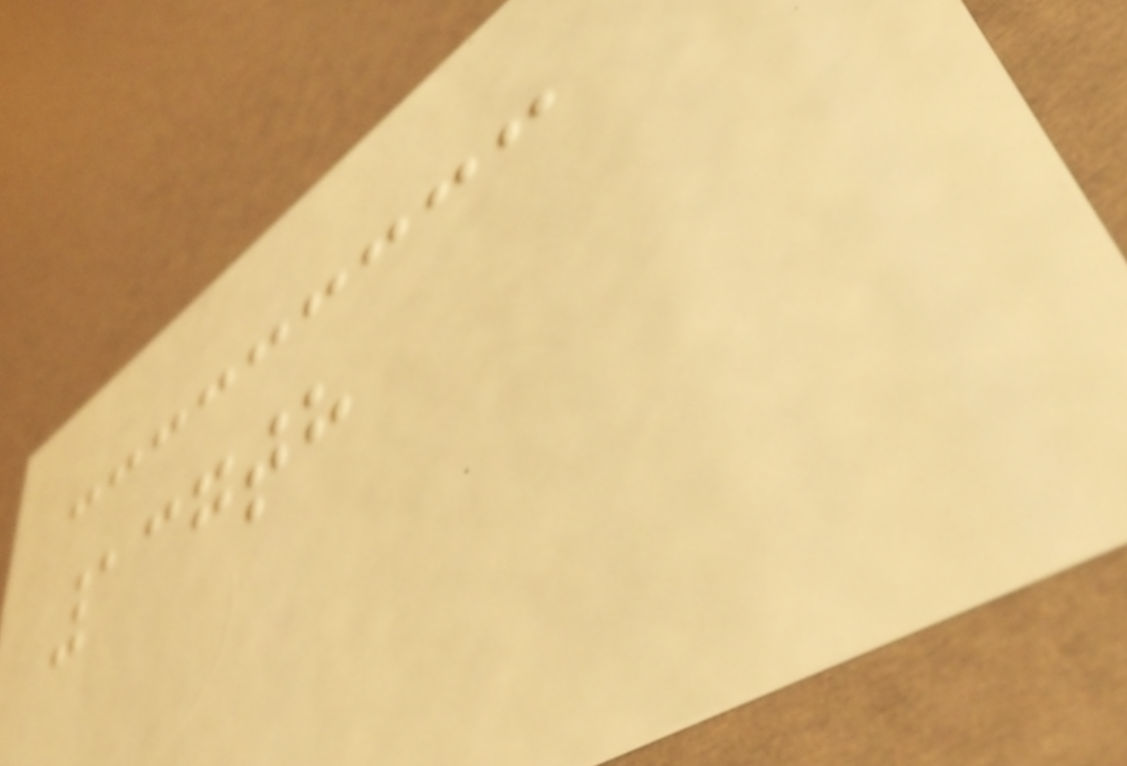137th
